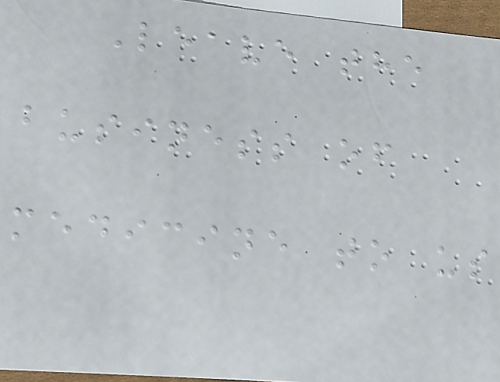Leave the
business of
medicine to us
